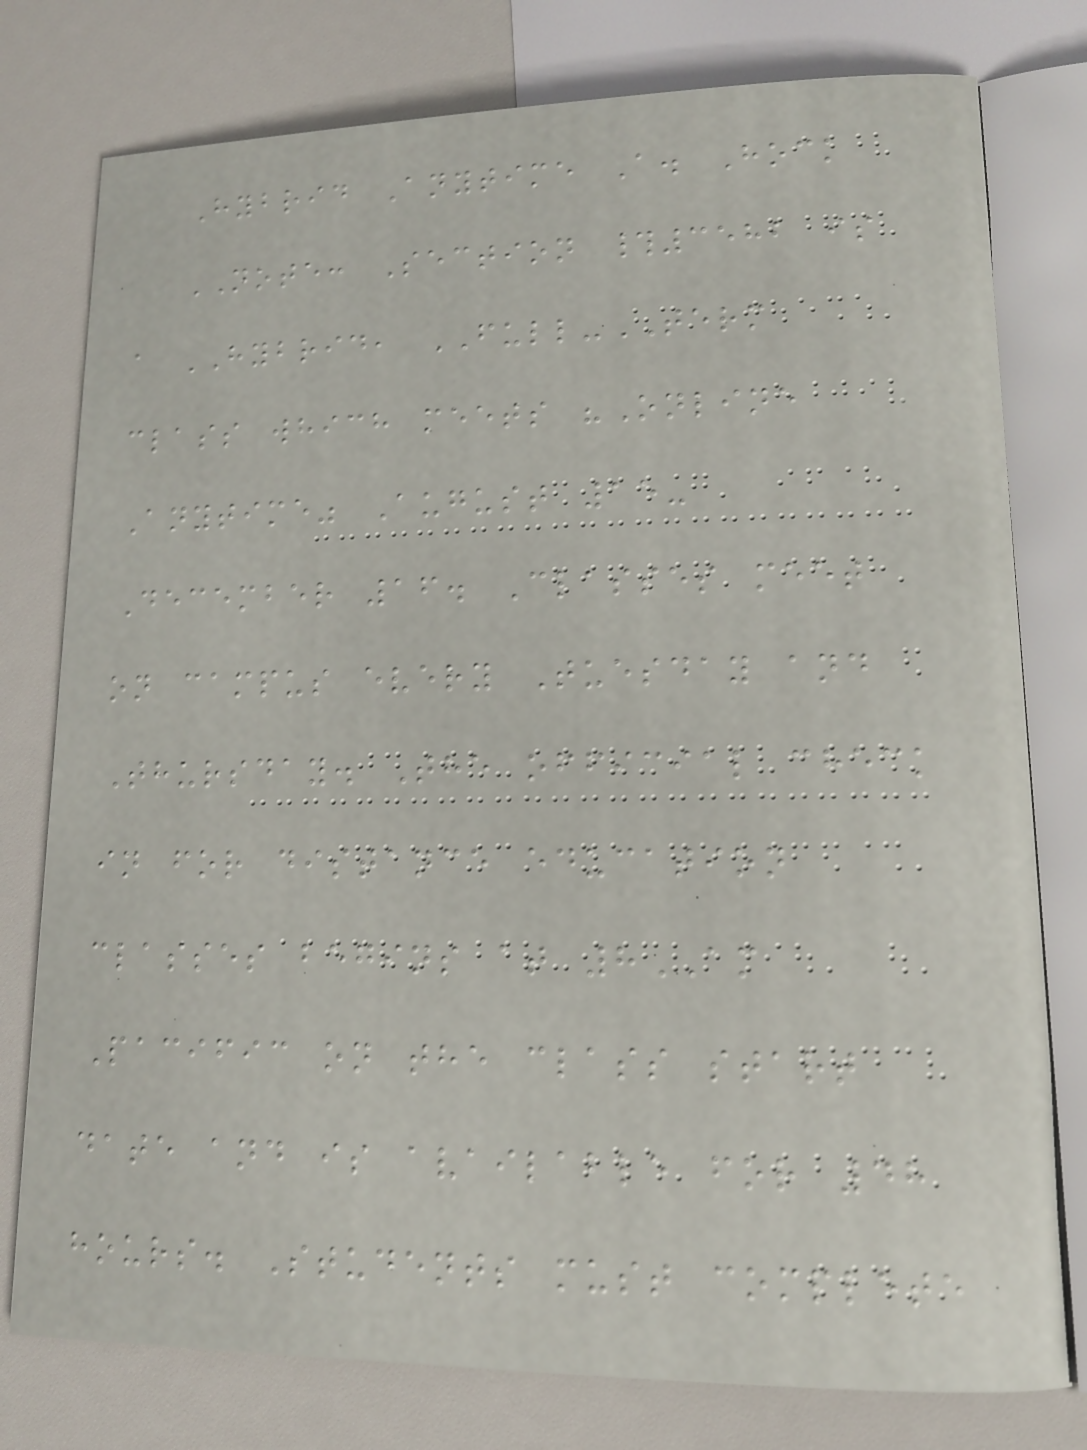Hybrid Anytime A. Hock
NOTE: Section #3582 is
a HYBRID, FULL-TERM
class which meets "Online
Anytime" August 15-
December 16. Classes meet
on campus every Tuesday and
Thursday. The official check
in for distance education
classes begins at 8AM
Pacific on the class start
date and is available for 48
hours. Students must complete
